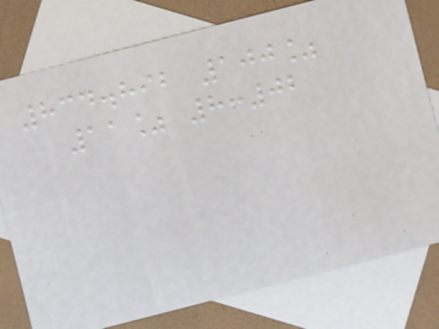834.892 100%
11% 8:02
